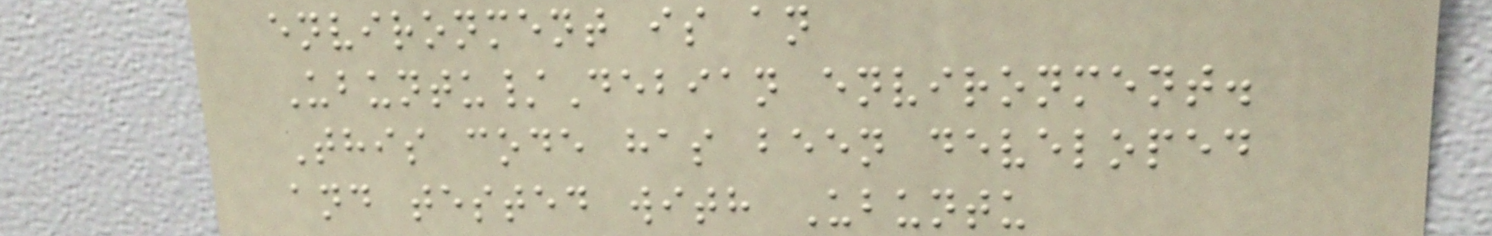environment is an
Ubuntu/Debian environment.
This code has been developed
and tested with Ubuntu
